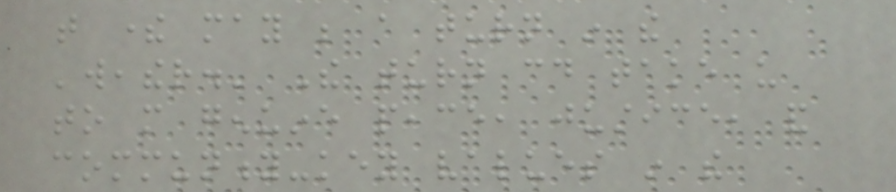that there may be a turn in the
'weather.' The turn could take us
to more genuine peace, justice, and
community-key values in the
